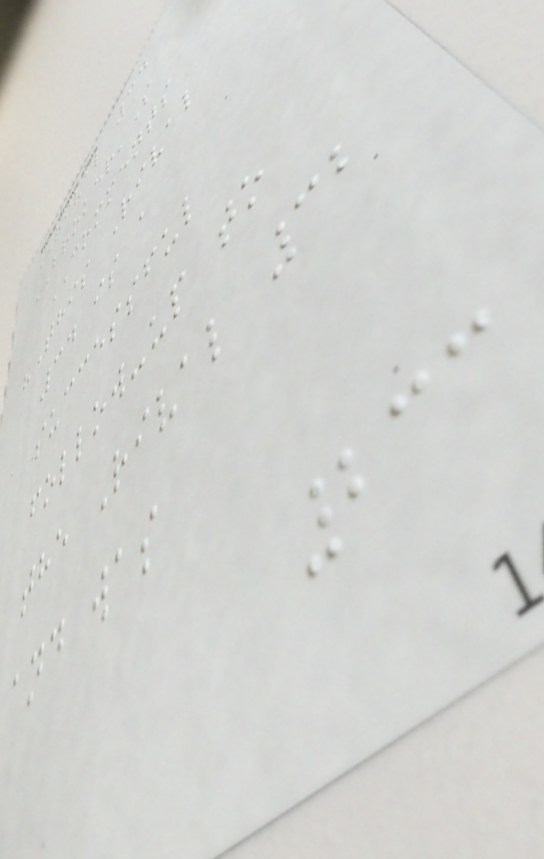RIVAL 34
BROKER'S
COMMENTS
"This Rival
34 is a
successful
follow-up to
the Rival 32
and was
233
